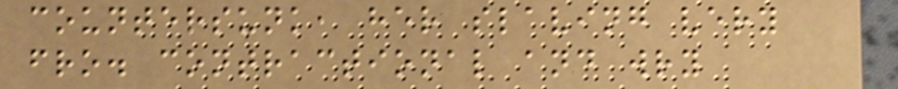countersunk, her slaving very
fro. contractional and wry
